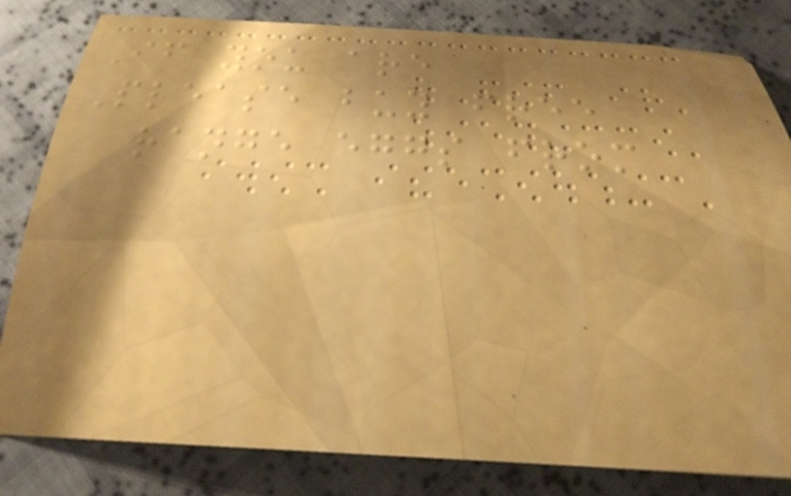If you are
Please buy free
range eggs from
